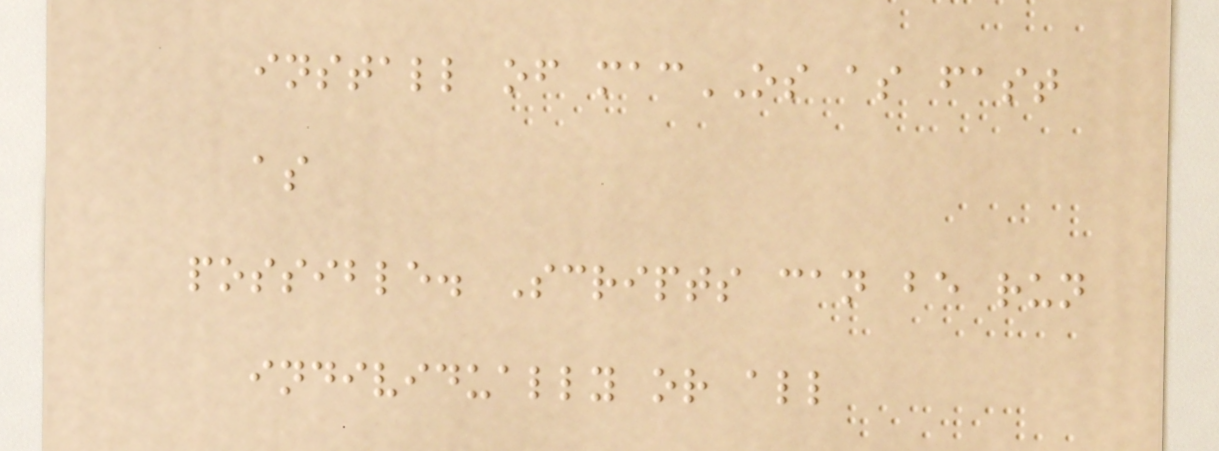install of macOS as fast
as
possible. Scripts can be run
individually or all
